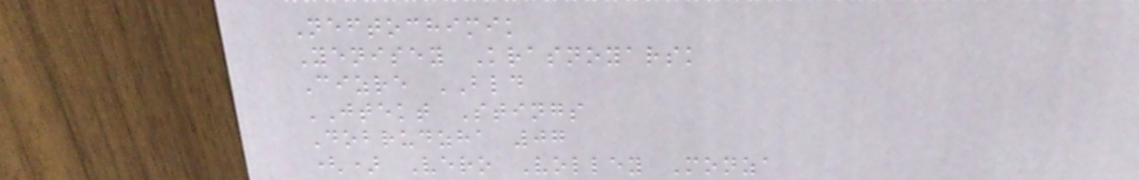Neftochimik
Yenisey Krasnoyarsk
Cizre BLD
JTEKT Stings
Dobrudzha 07
() Vero Volley Monza
